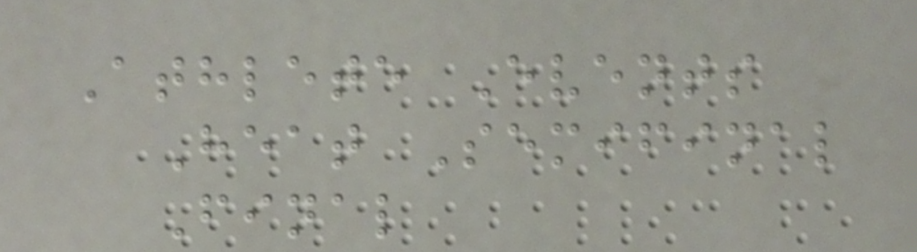Athlete Events
Heat Semifinal
Final
